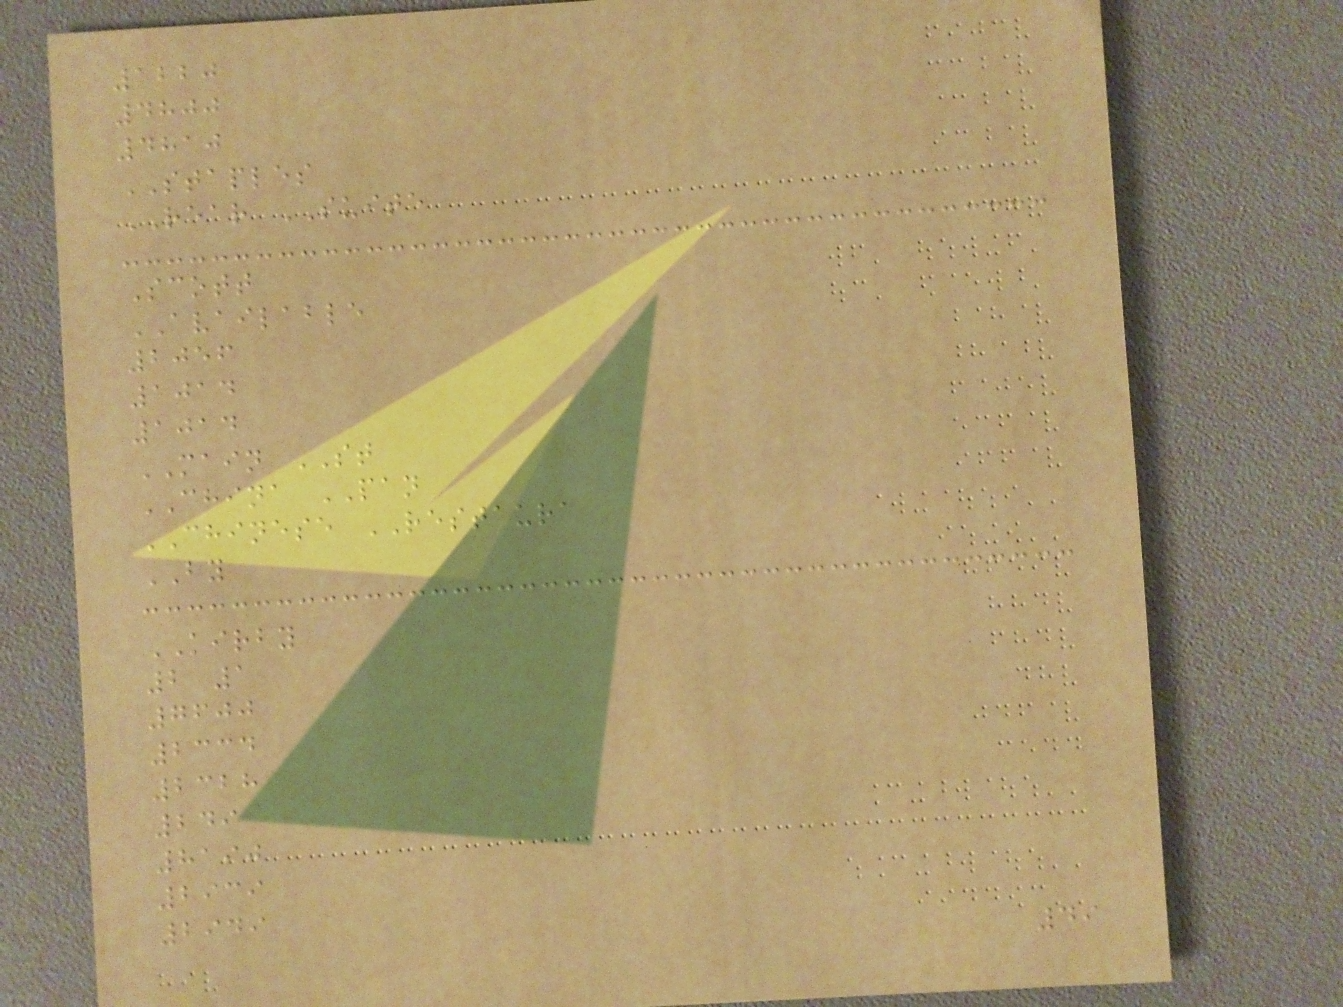1220
4800
4810
STAPLES
REAR SUITE
Scott
AVAILABLE
2056
1014
1014
MAIN ST
CHINA PAN
CHINESE RESTAURA
BY
KIRBY
2 1
7600
2334
2328
249
8190
2939
2949
49
